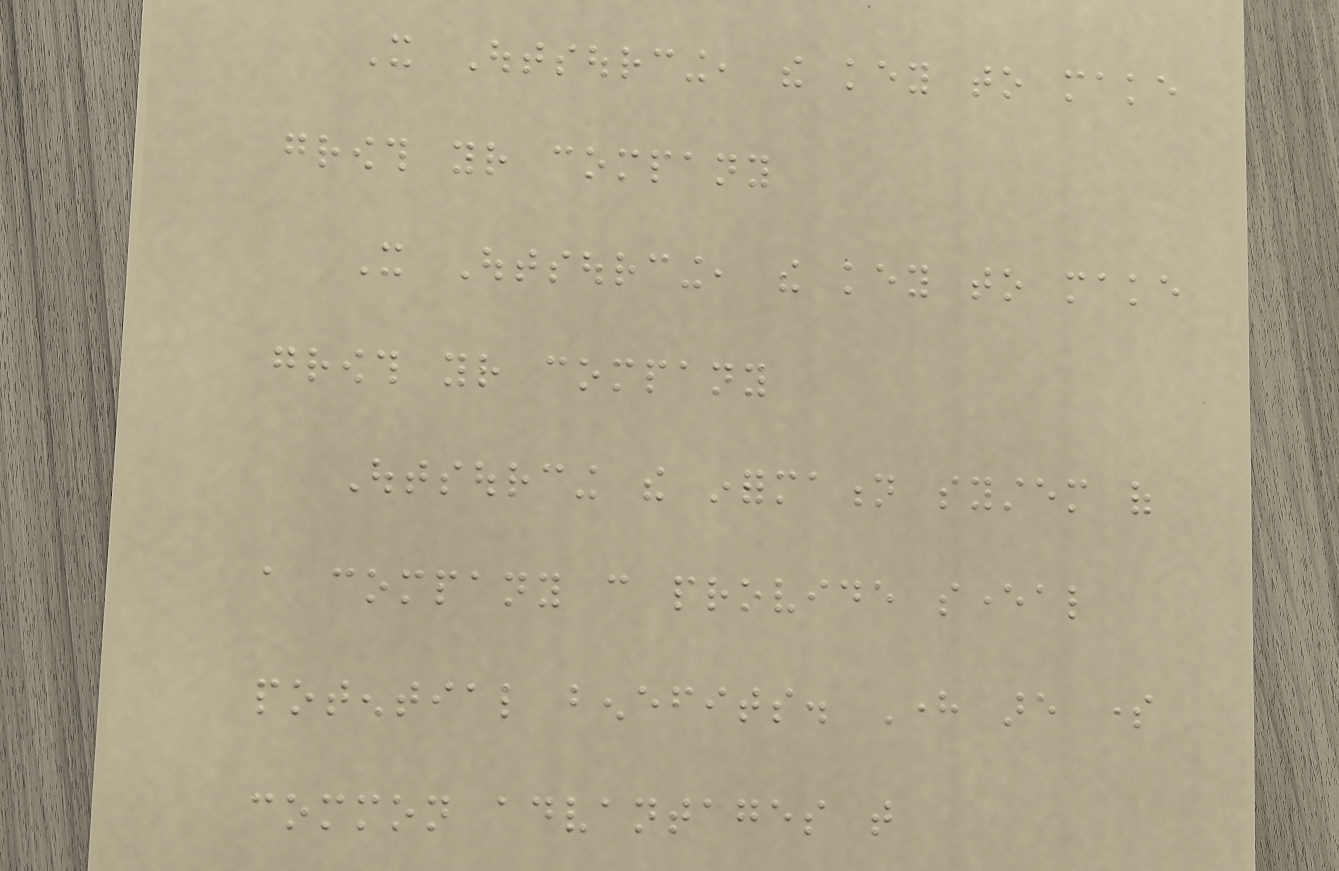It Outsourcing, the key to make
growth your company
It Outsourcing, the key to make
growth your company
Outsourcing the information system of
a company can provide several
potential benefits. Here are some
common advantages that
